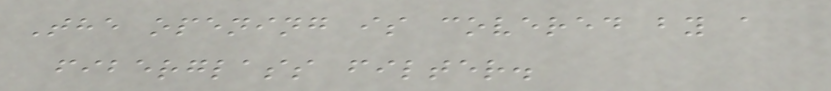The opening is covered by a
fiberglass filter.
